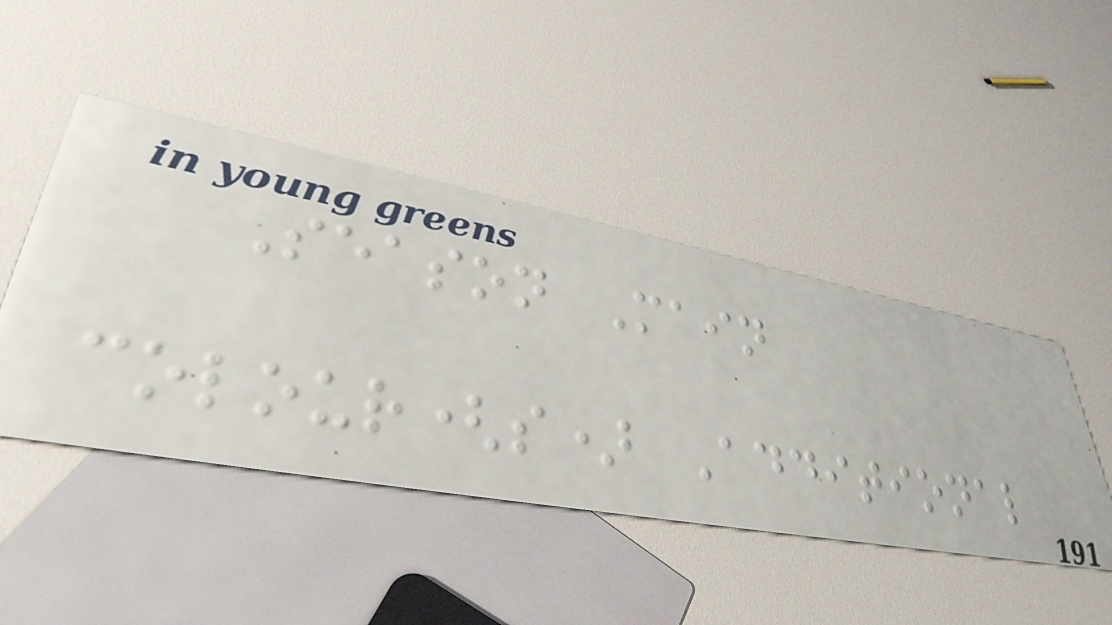Season Main
colour(s) Additional
